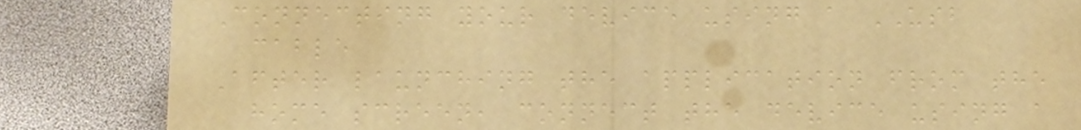Connecting your device using a USB
cable
After launching the application from the
home screen, connect the device using a
